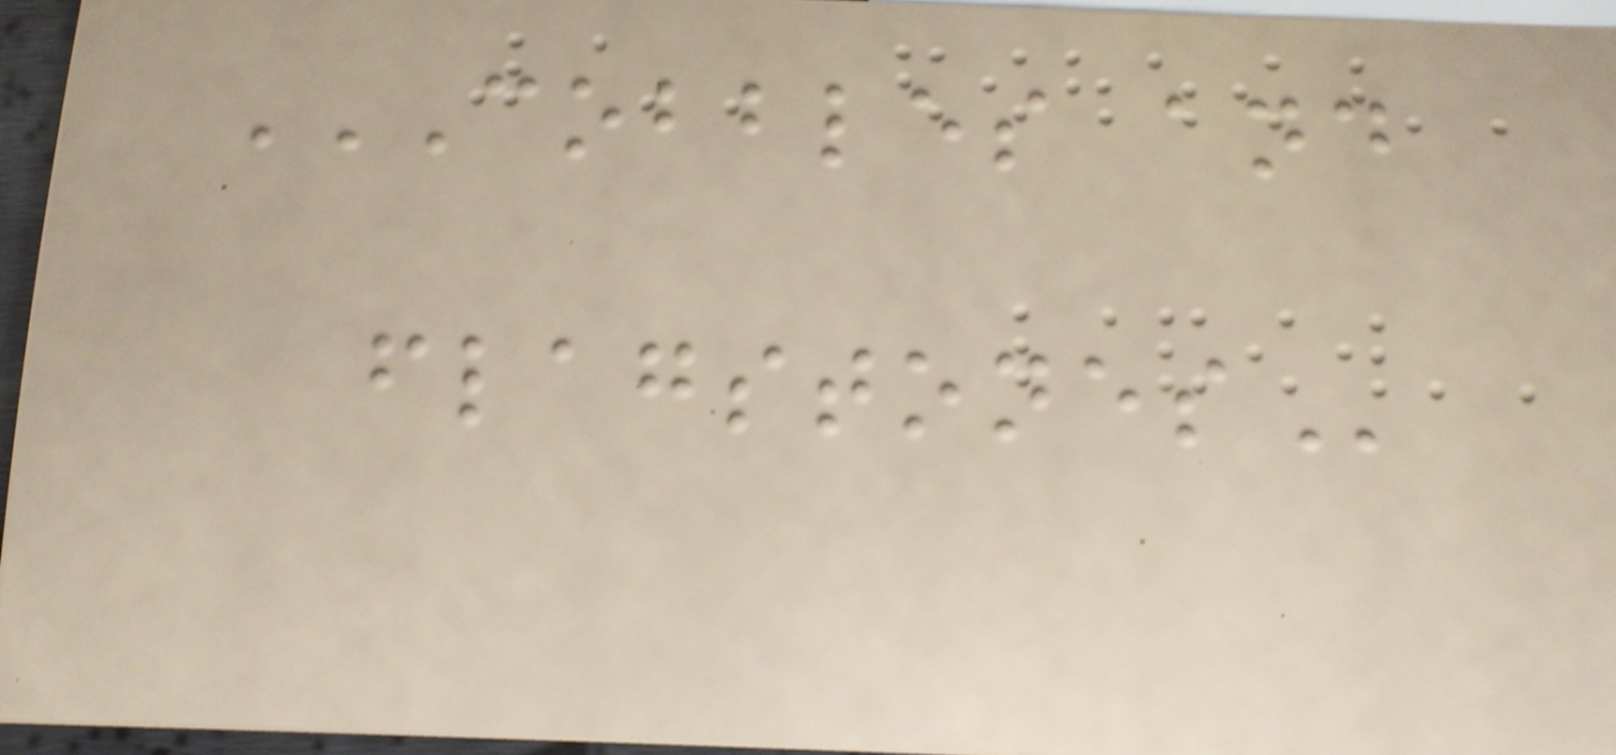COBBLES AND
FLAGSTONES
